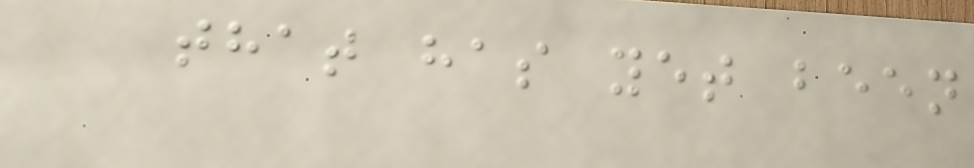that has yet been
